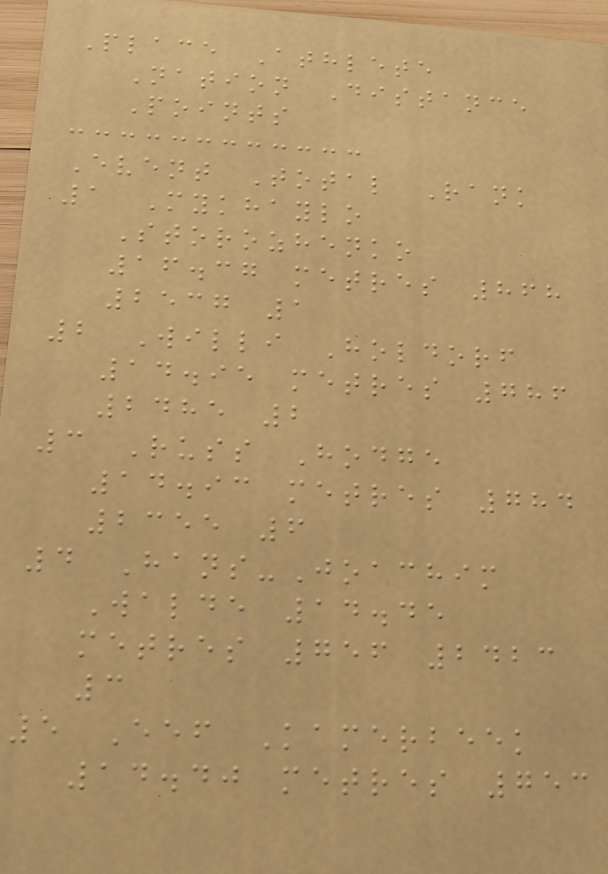Place Athlete
Nation Distance
Points
Event Total Rank
1 Mykhaylo
Storozhenko
16.37 metres 868
2537 1
2 Willi Holdorf
14.95 metres 786
2485 2
3 Russ Hodge
14.93 metres 784
2355 6
4 Hans-Joachim
Walde 14.45
metres 756 2423
3
5 Eef Kamerbeek
14.40 metres 753
